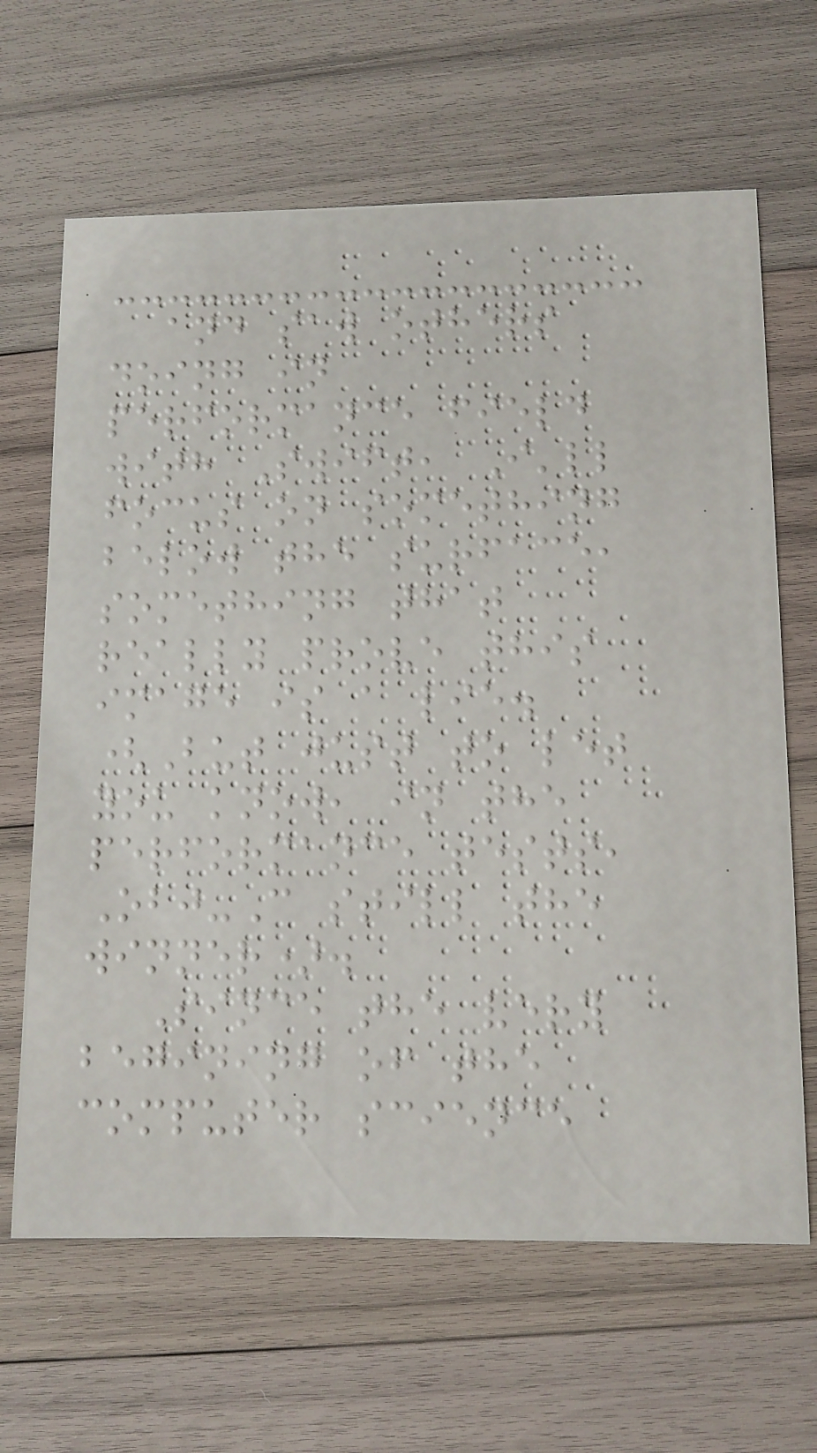and saw others
doing in
performance field
with Swift, I'll
focus on something
below the surface,
something that
really prove this
image is a lie.
(But just to let
you know, in the
performance tests,
Obj-C still the
winner).
Since the very
begining of the
computer science
